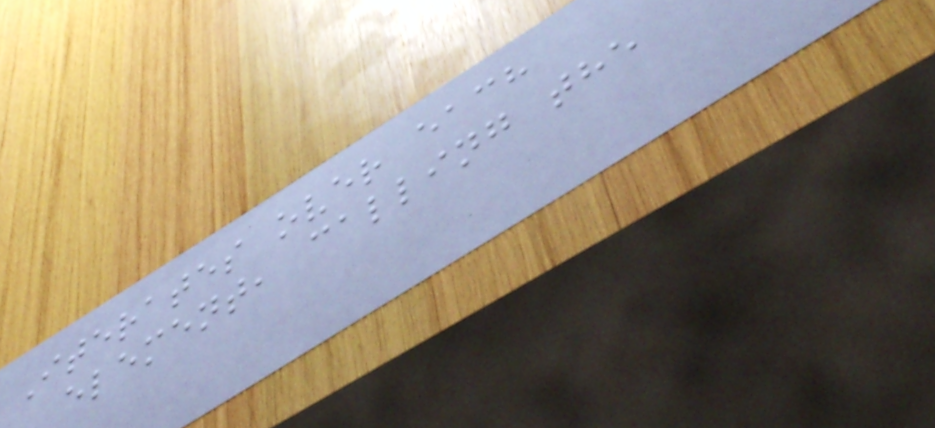Iterates over each
element, calling the
